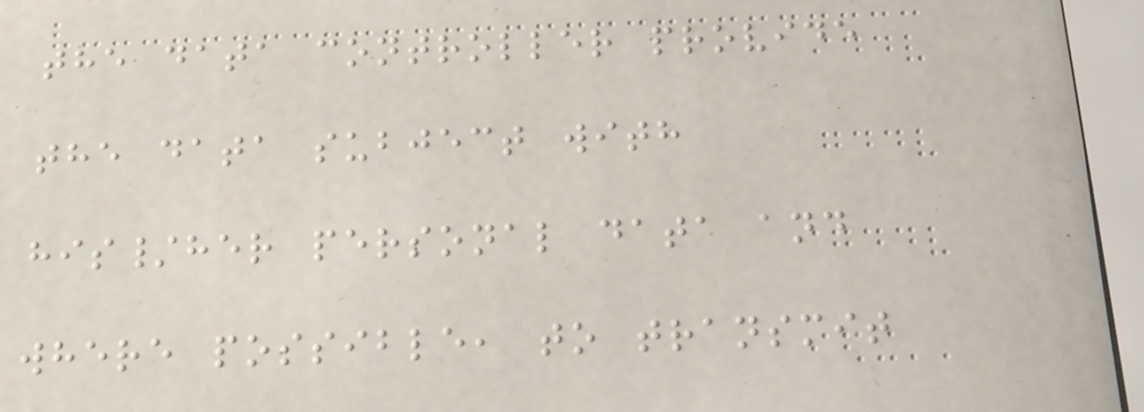the data controller provide
the data subject with
his/her personal data and
where possible, to transmit
